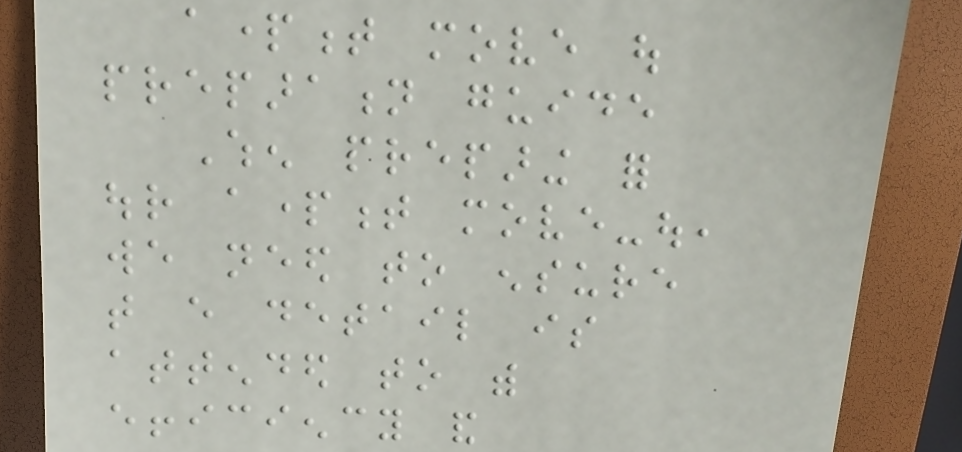apartment move out
preparation guide
When preparing for
our apartment move-out,
we need to ensure
that every detail is
attended to with
efficiency and
